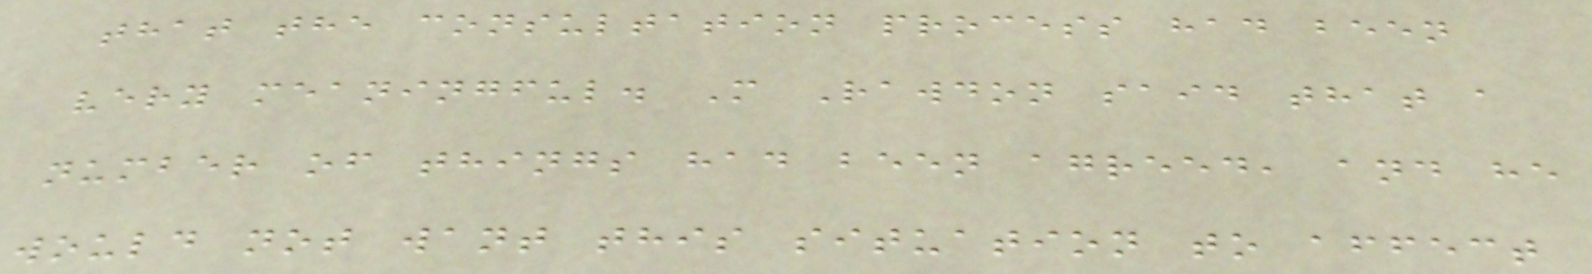that the consultation process had been
very meaningful. M Rawdon said that a
number of things had been agreed, and he
would not want this situation to affect
